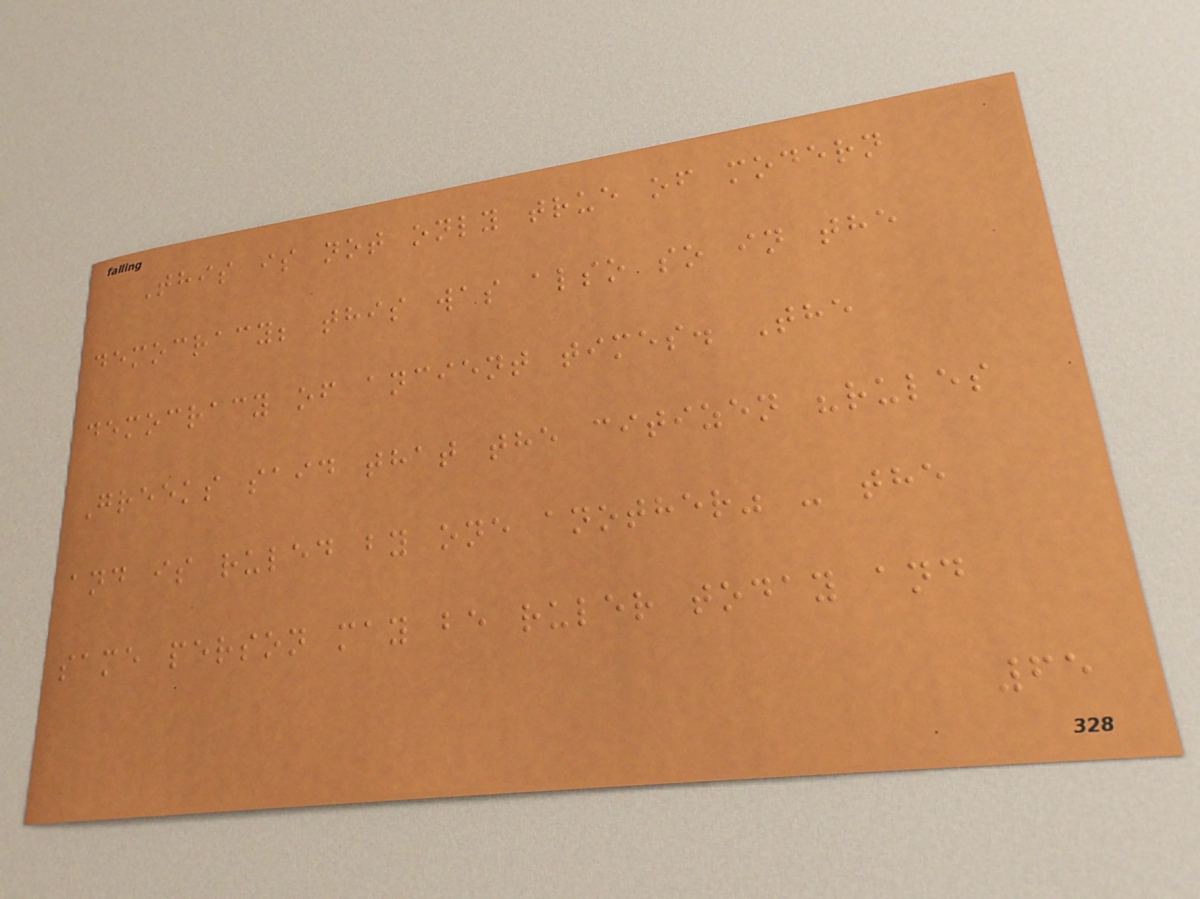This is not only true of modern
democracy; this was also so in the
democracy of ancient times. The
Greeks said that the citizen "rules
and is ruled by one another" - the
same person may be ruler today and
65
